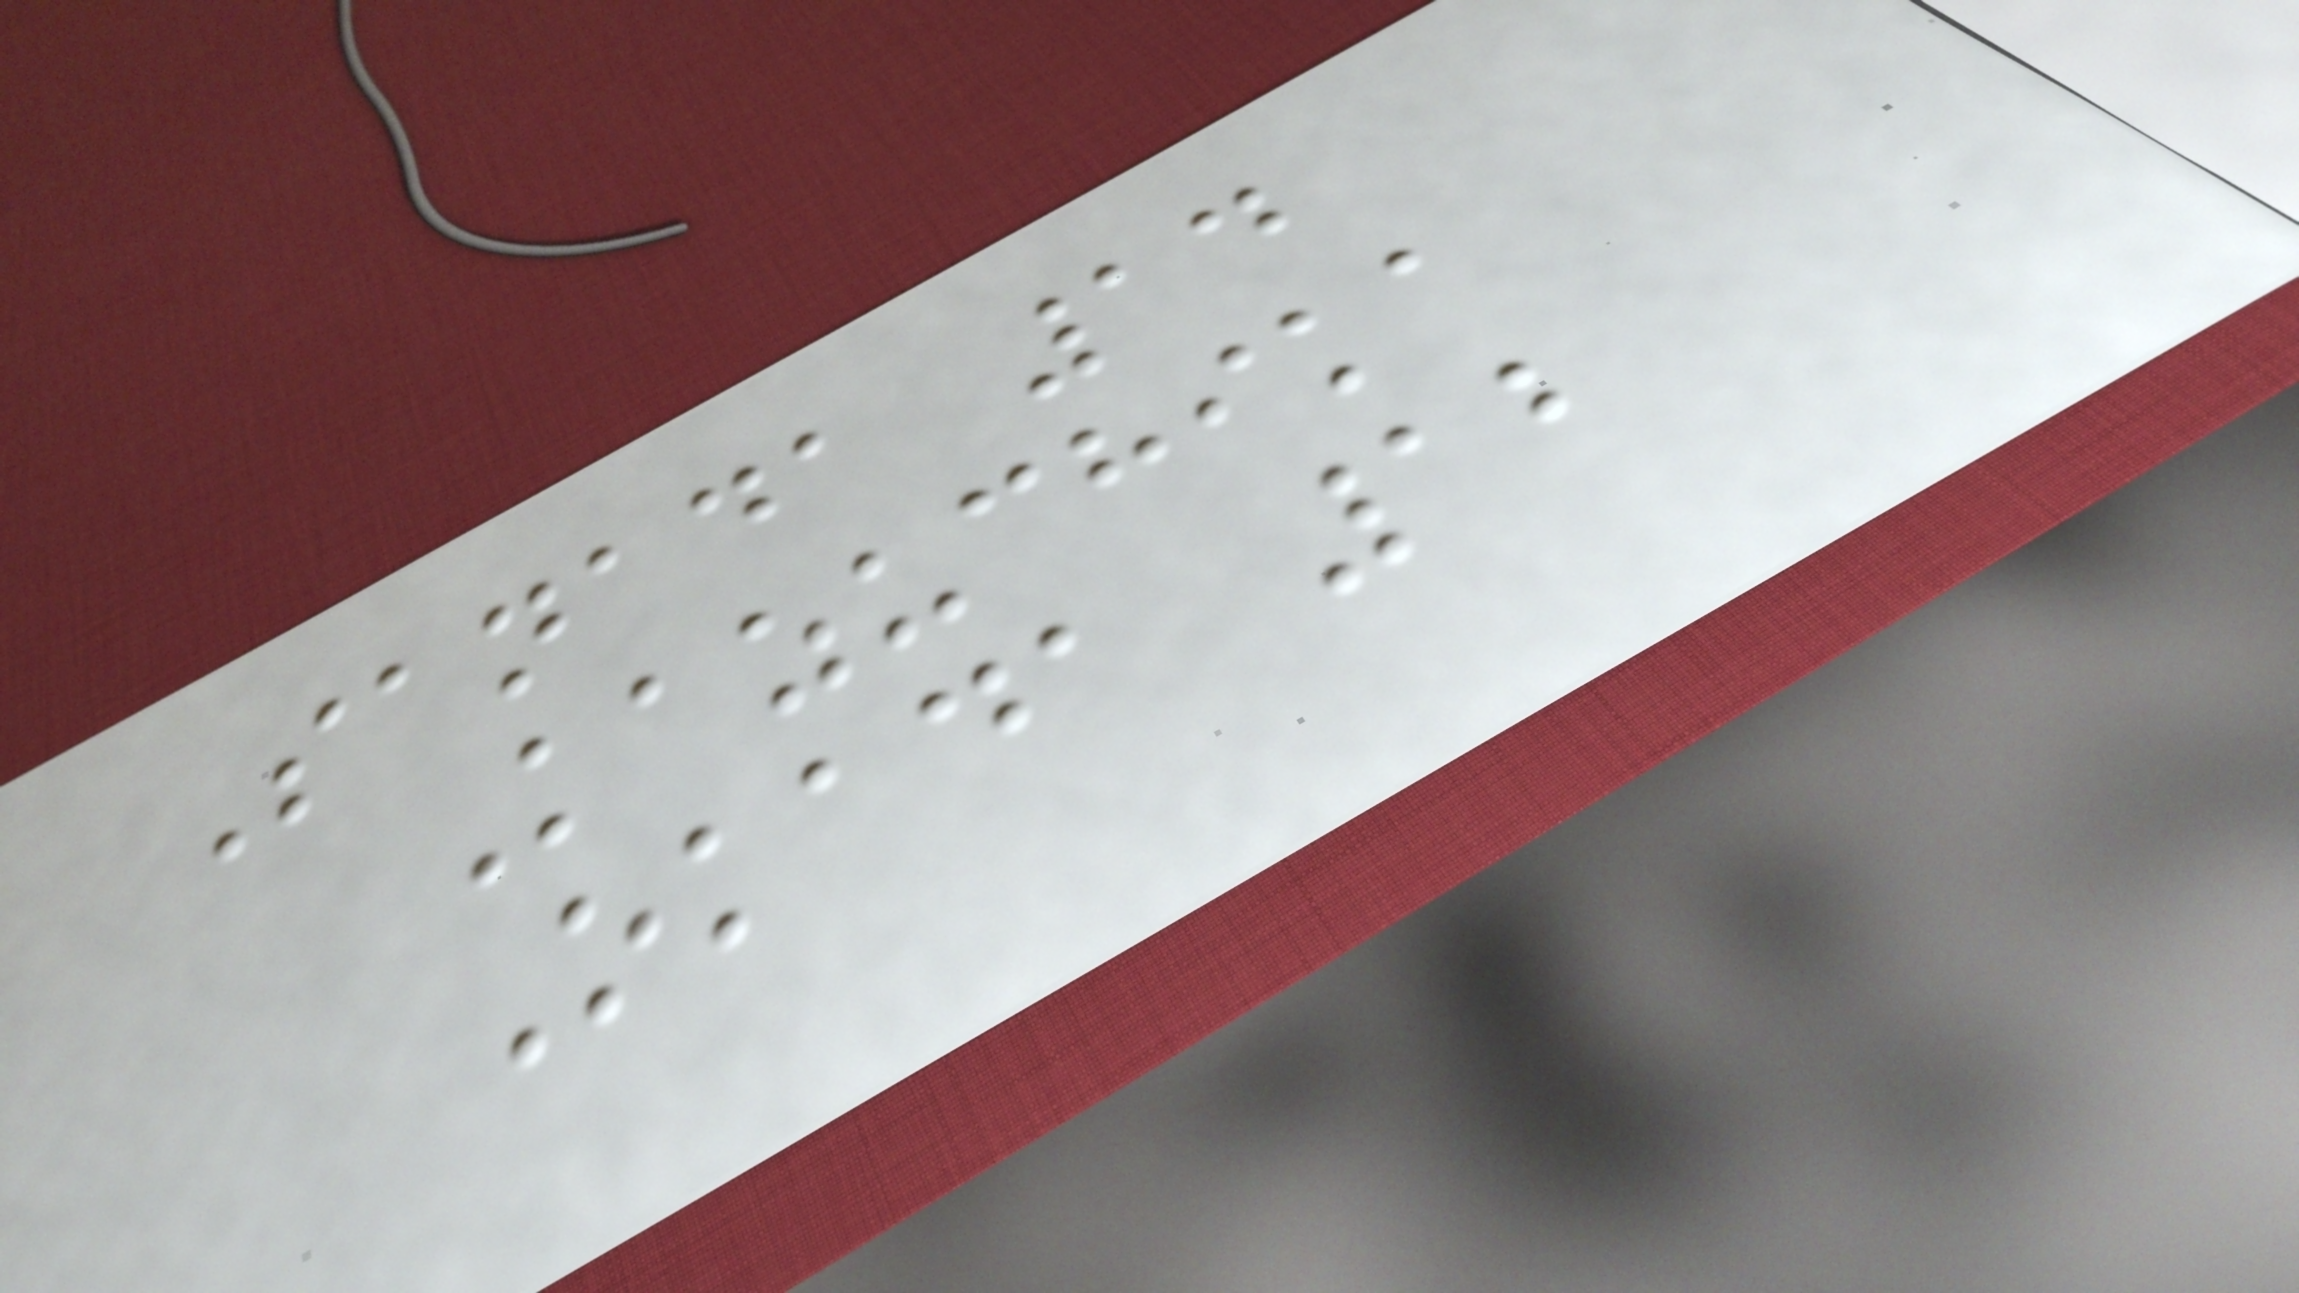Sanada 14
Kazuchika
Okada 12
